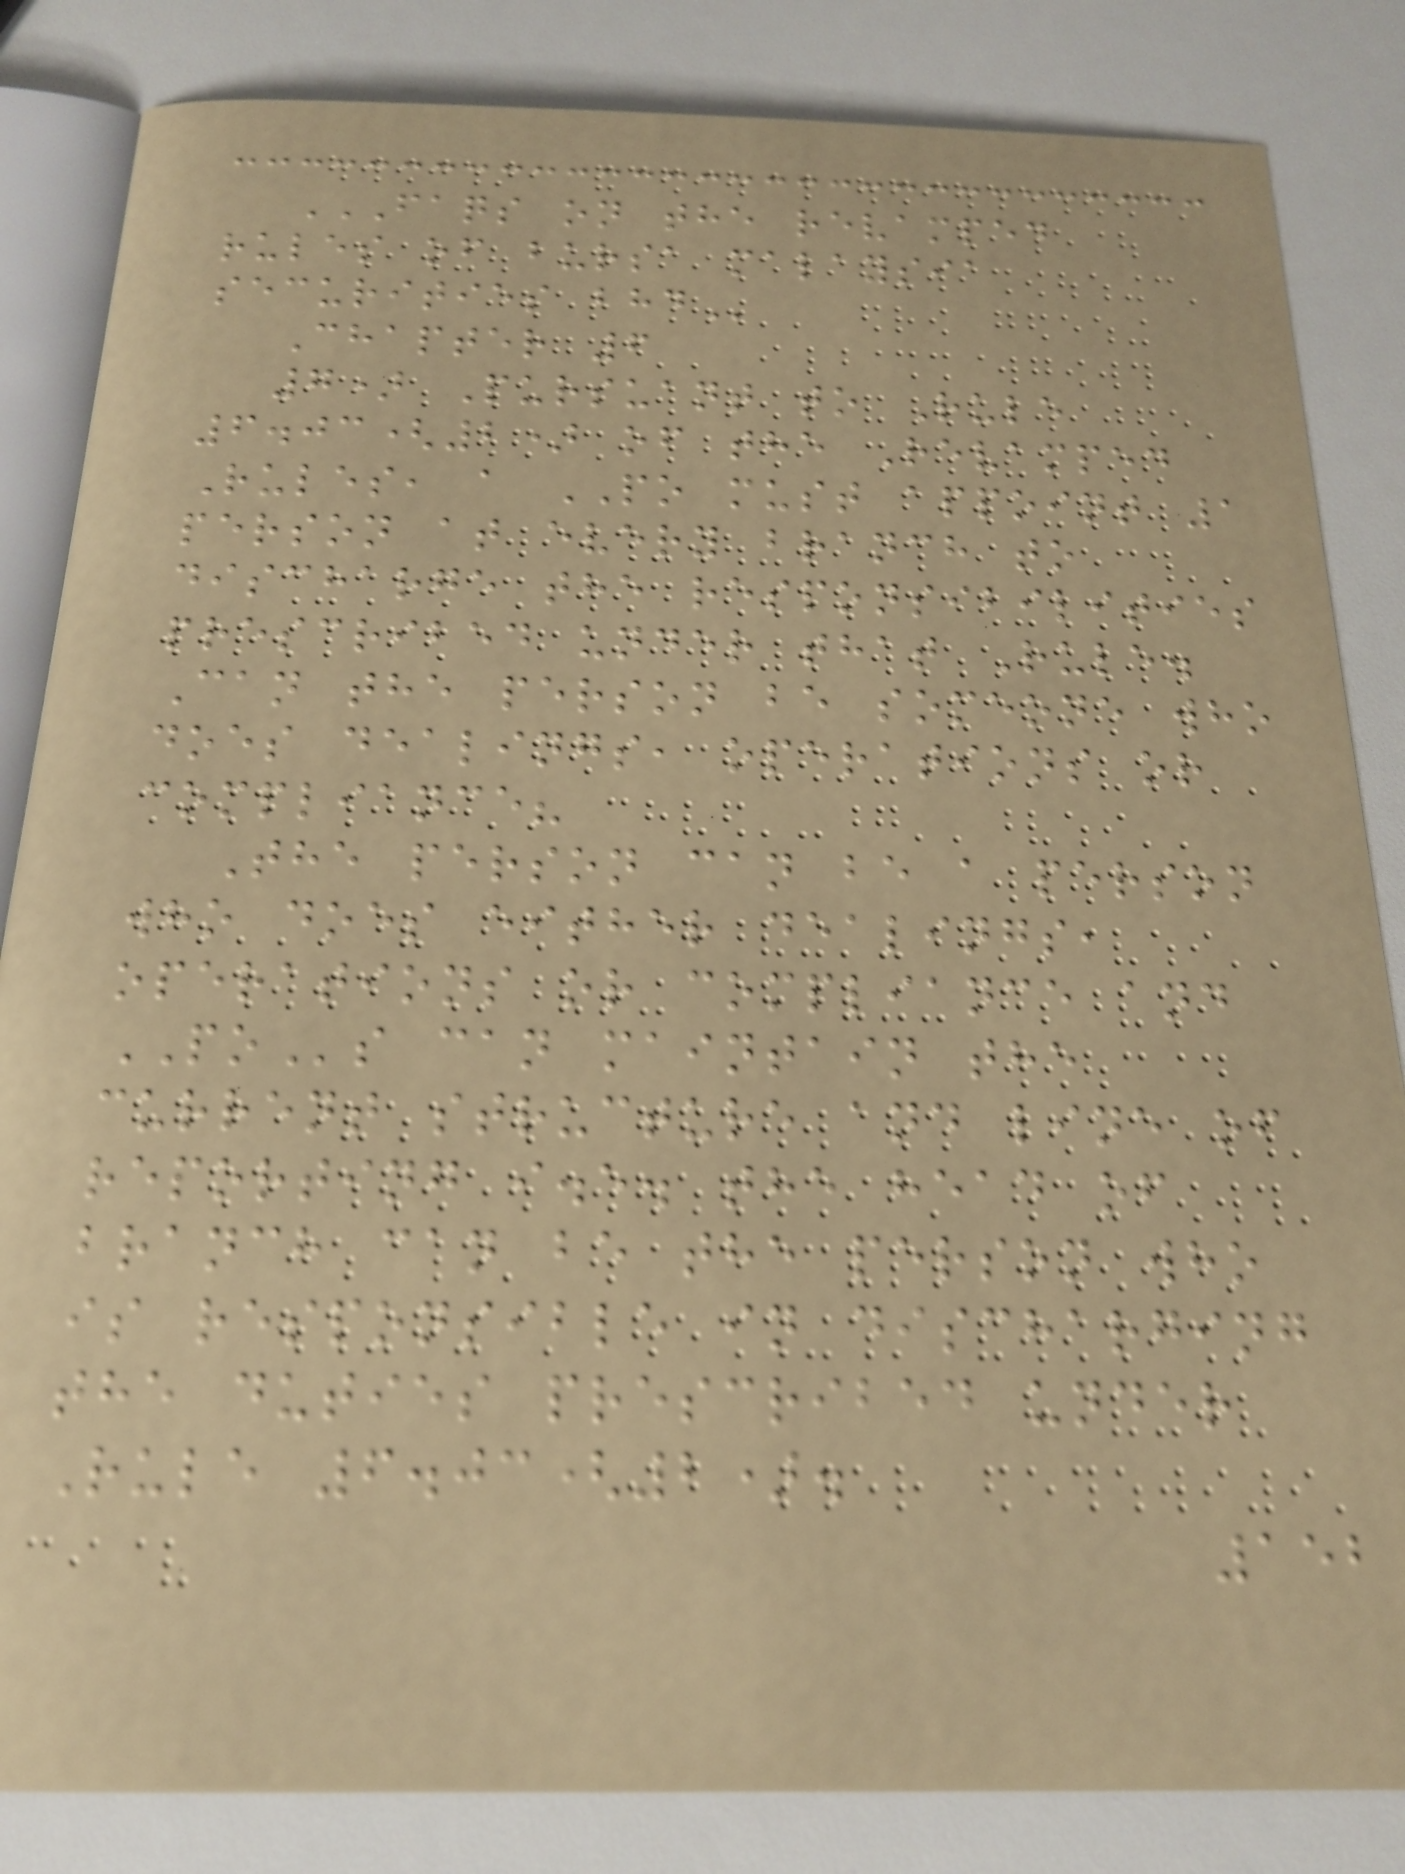FAQS ON THE REVAMPED
RULES OF BURSA MALAYSIA
SECURITIES BHD
Chapter 6
7) Pursuant to Rule
6.03(2) of the Revamped
Rules, a PO must appoint 1
person at every branch to
discharge the responsibilities
prescribed under that Rule.
Can the person be someone who
does dealings, operations or
compliance?
The person can be a person
who does either dealings,
operations or compliance and
POs can maintain the
current structure and line of
reporting i.e. the head of
branch can be the person who
is responsible in discharging
the duties prescribed under
Rule 6.03(2).
152
